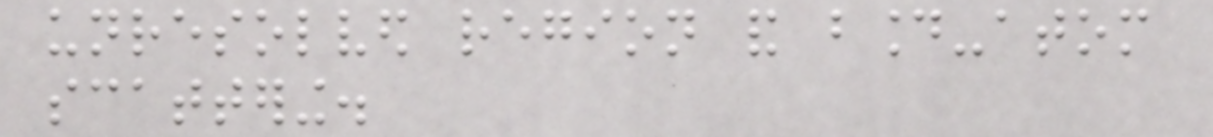unresolved region and bound-atom
scattering.
